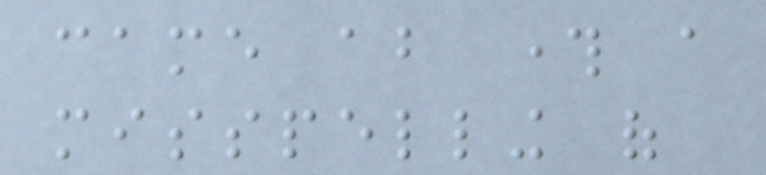came about through a
misspelling of
